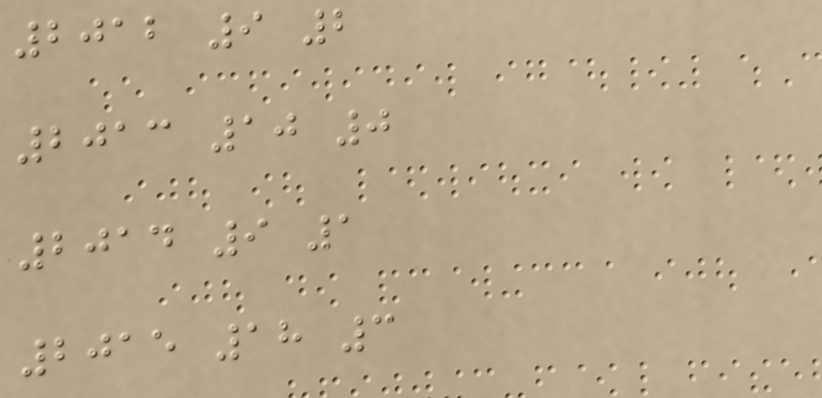2012 9 2
2013 10 0
2014 9 1
2015 18 3
